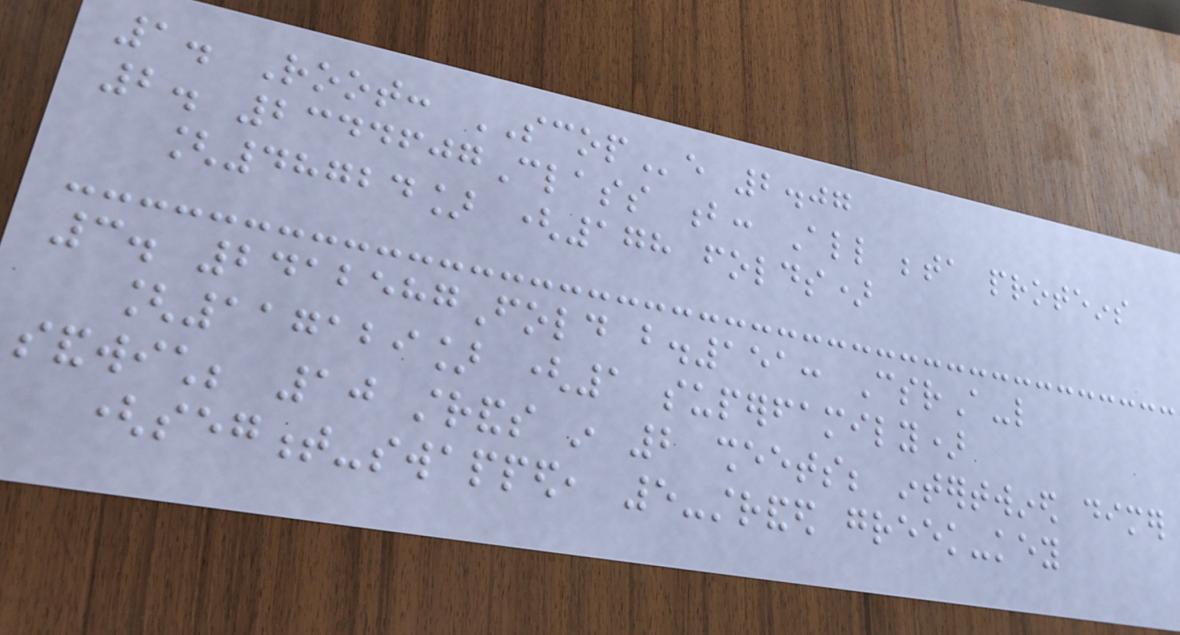1. Root: SCOPe 2.07
2. 2344607Class b: All beta proteins
[48724] (178 folds)
3. 2412587Fold b.151: CsrA-like
[117129] (1 superfamily)
sandwich; 10 strands in 2 sheets; intertwined dimer
(segment-swapped, 5-stranded greek-key
